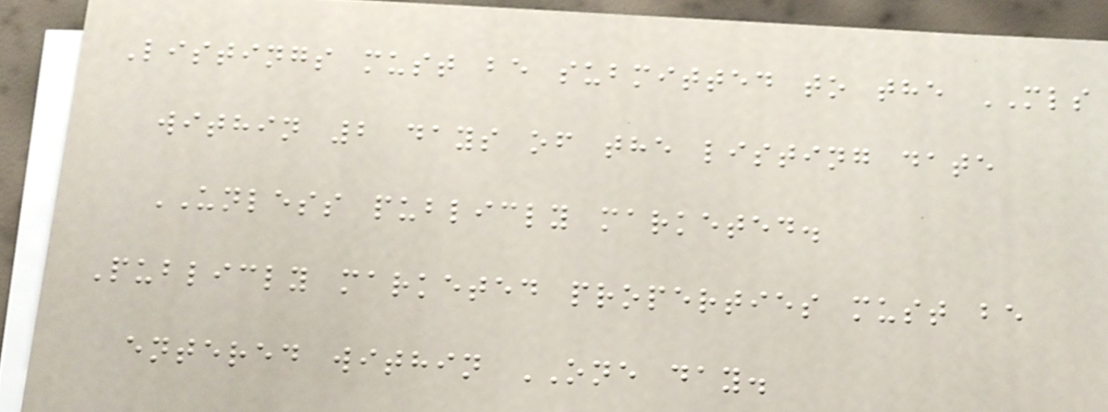Listings must be submitted to the MLS
within 2 days of the listing date
UNLESS publicly marketed.
Publicly marketed properties must be
entered within ONE day.
